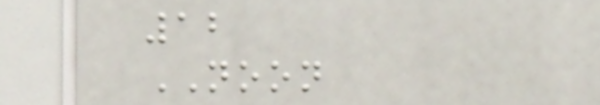12
NOON
